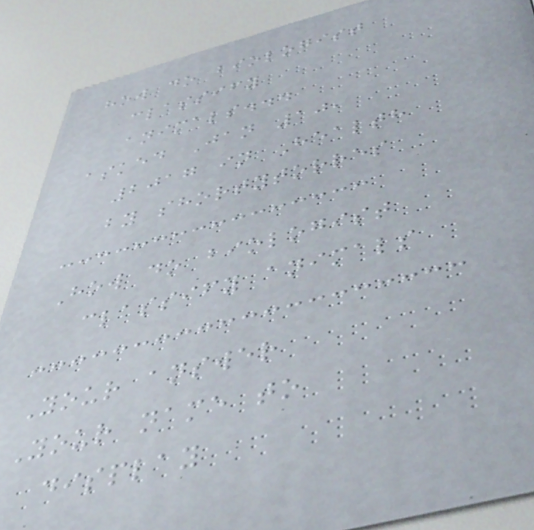how do biologist
classify
animals...
asked Jan 10,
2017 in Health
by shortytorres
How do biologist
classify animals
Your answer
Your name to
display
